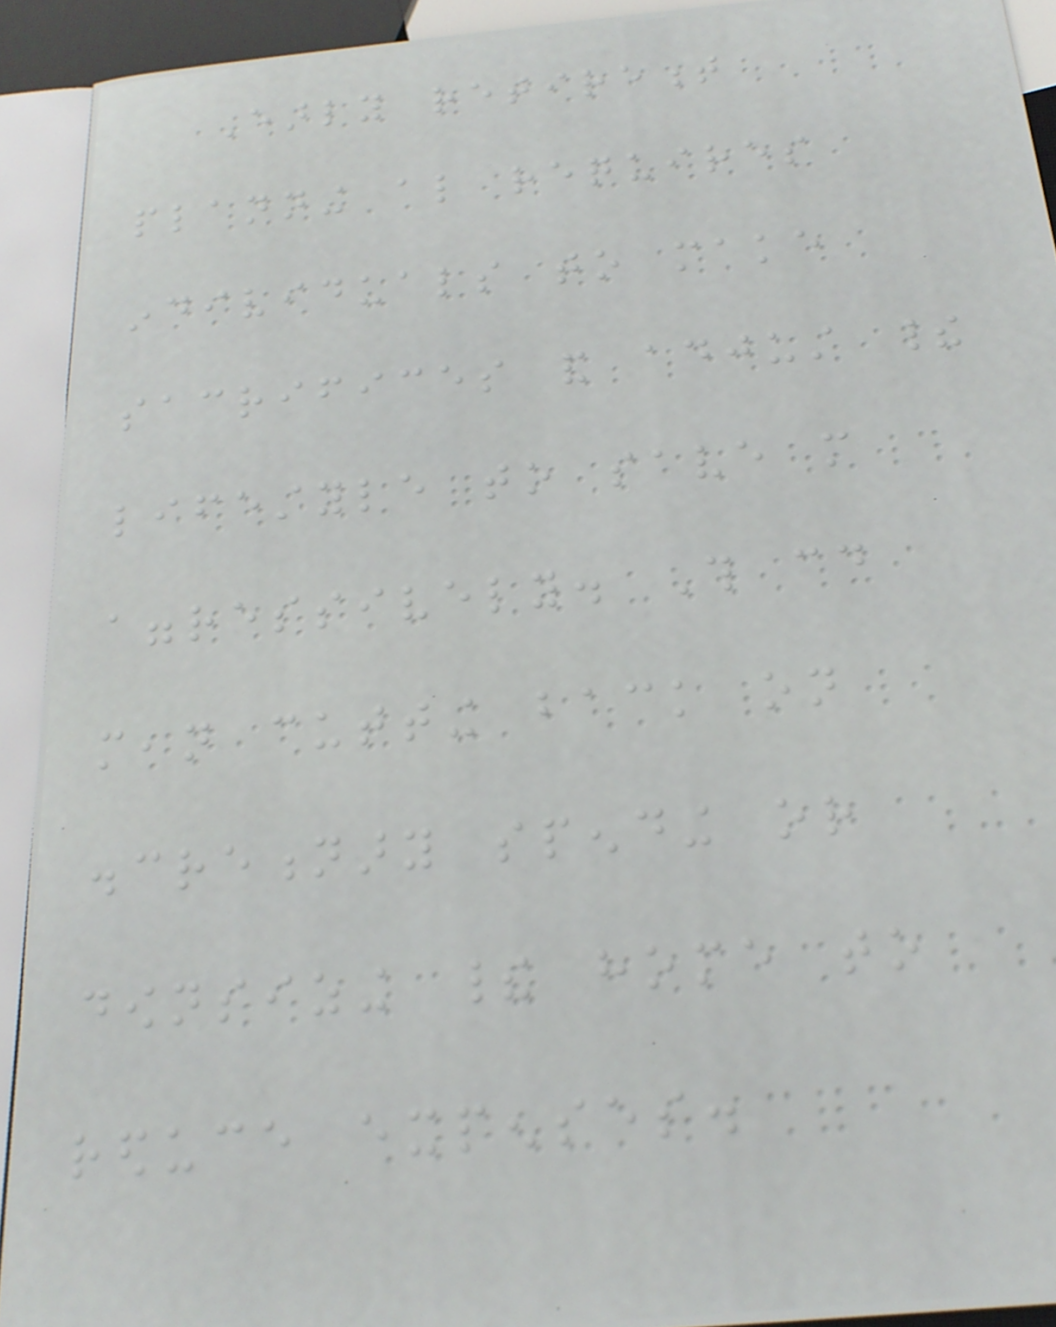Early retirement
planning also requires
individuals to make
sacrifices and adjust their
lifestyle to save more
aggressively. This could
mean cutting back on
discretionary spending or
downsizing their home to
reduce expenses.
